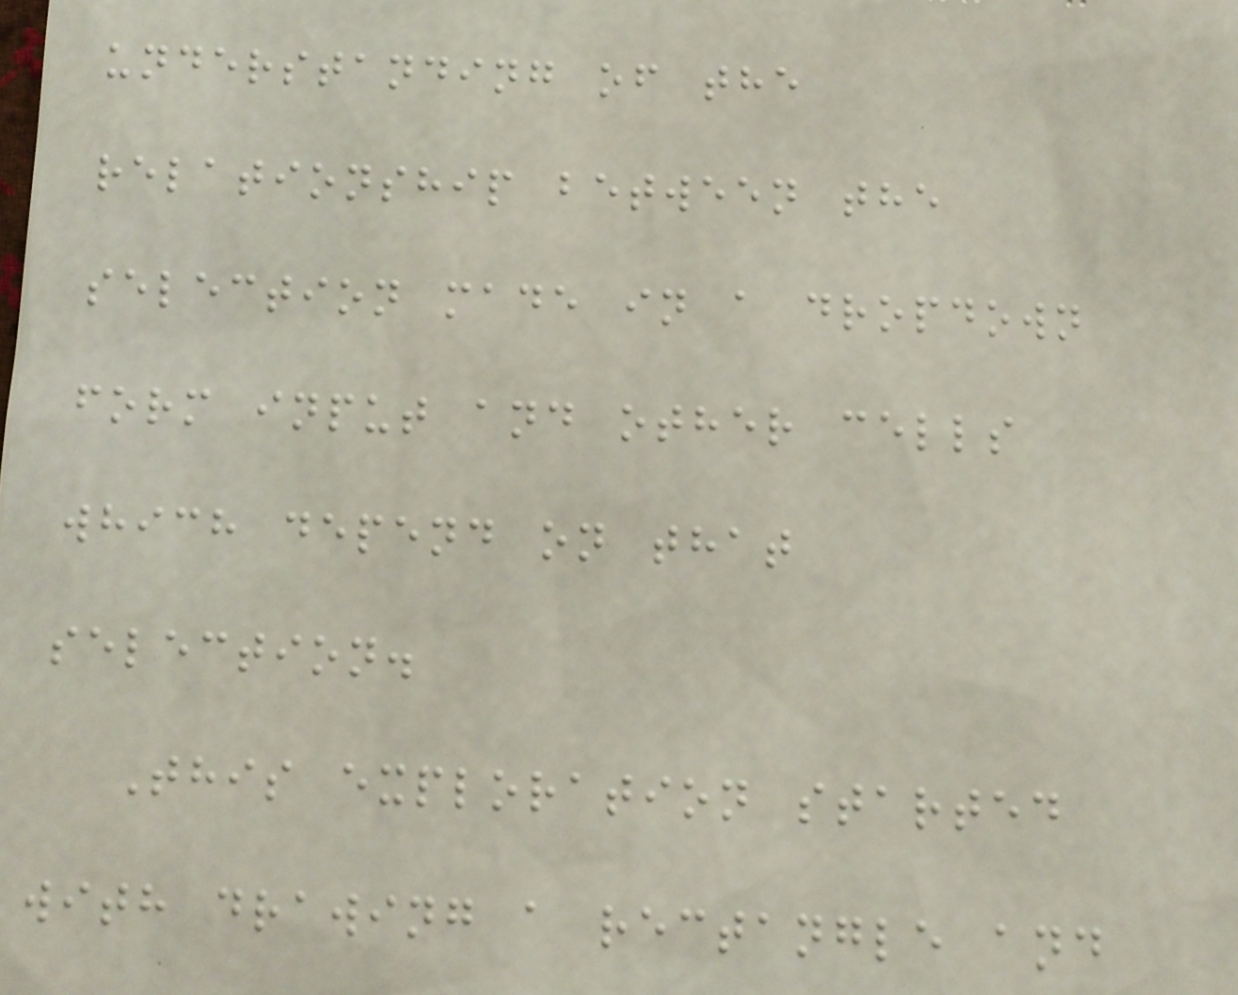understanding of the
relationship between the
selection made in a dropdown
form input and other cells
which depend on that
selection.
This exploration started
with drawing a rectangle and
